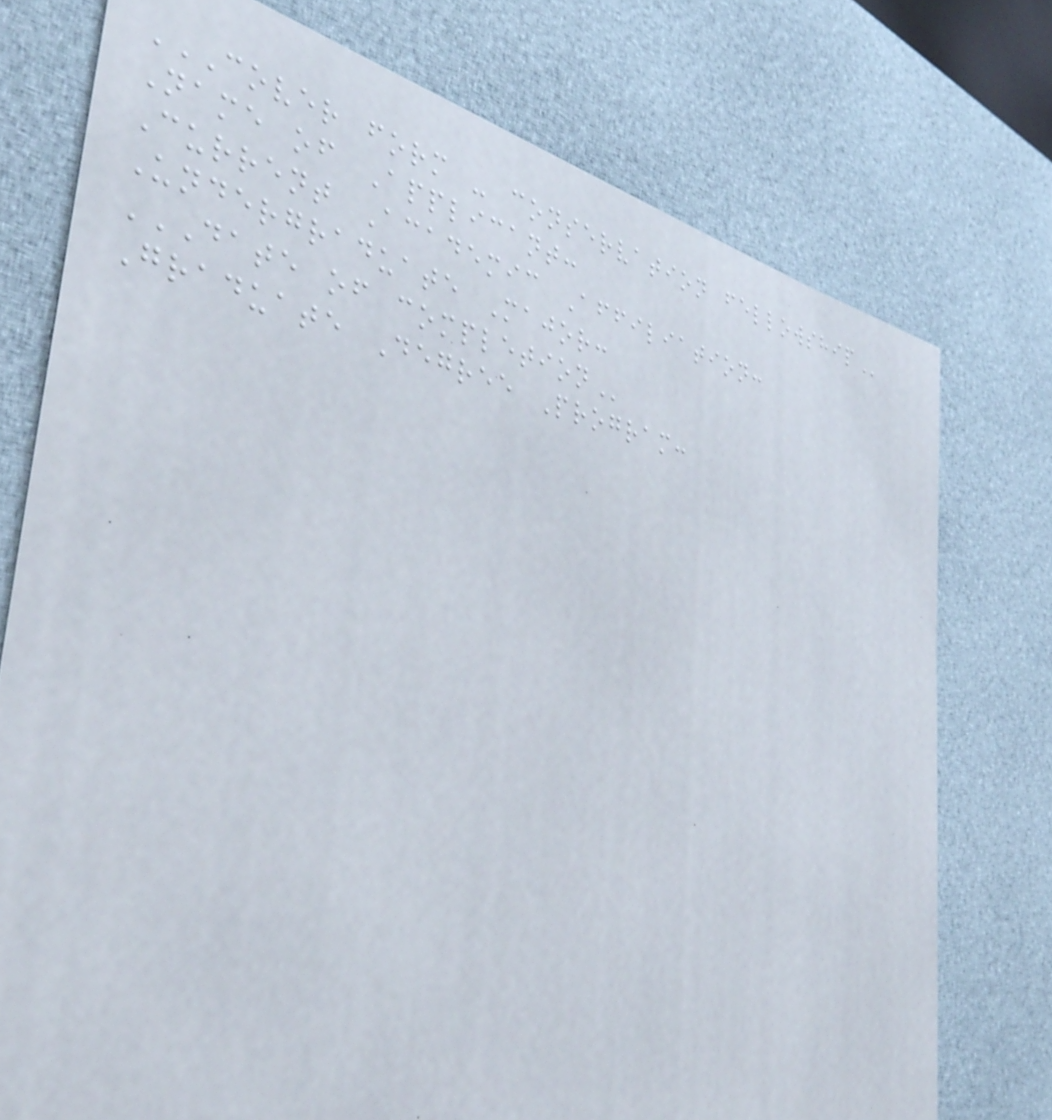COVER FORM - CONSERVATION FELLOWSHIP
Name of Applicant:
Current Academic Affiliation:
Undergraduate Major:
DATE OF COMPLETION
Graduate Degree Program:
